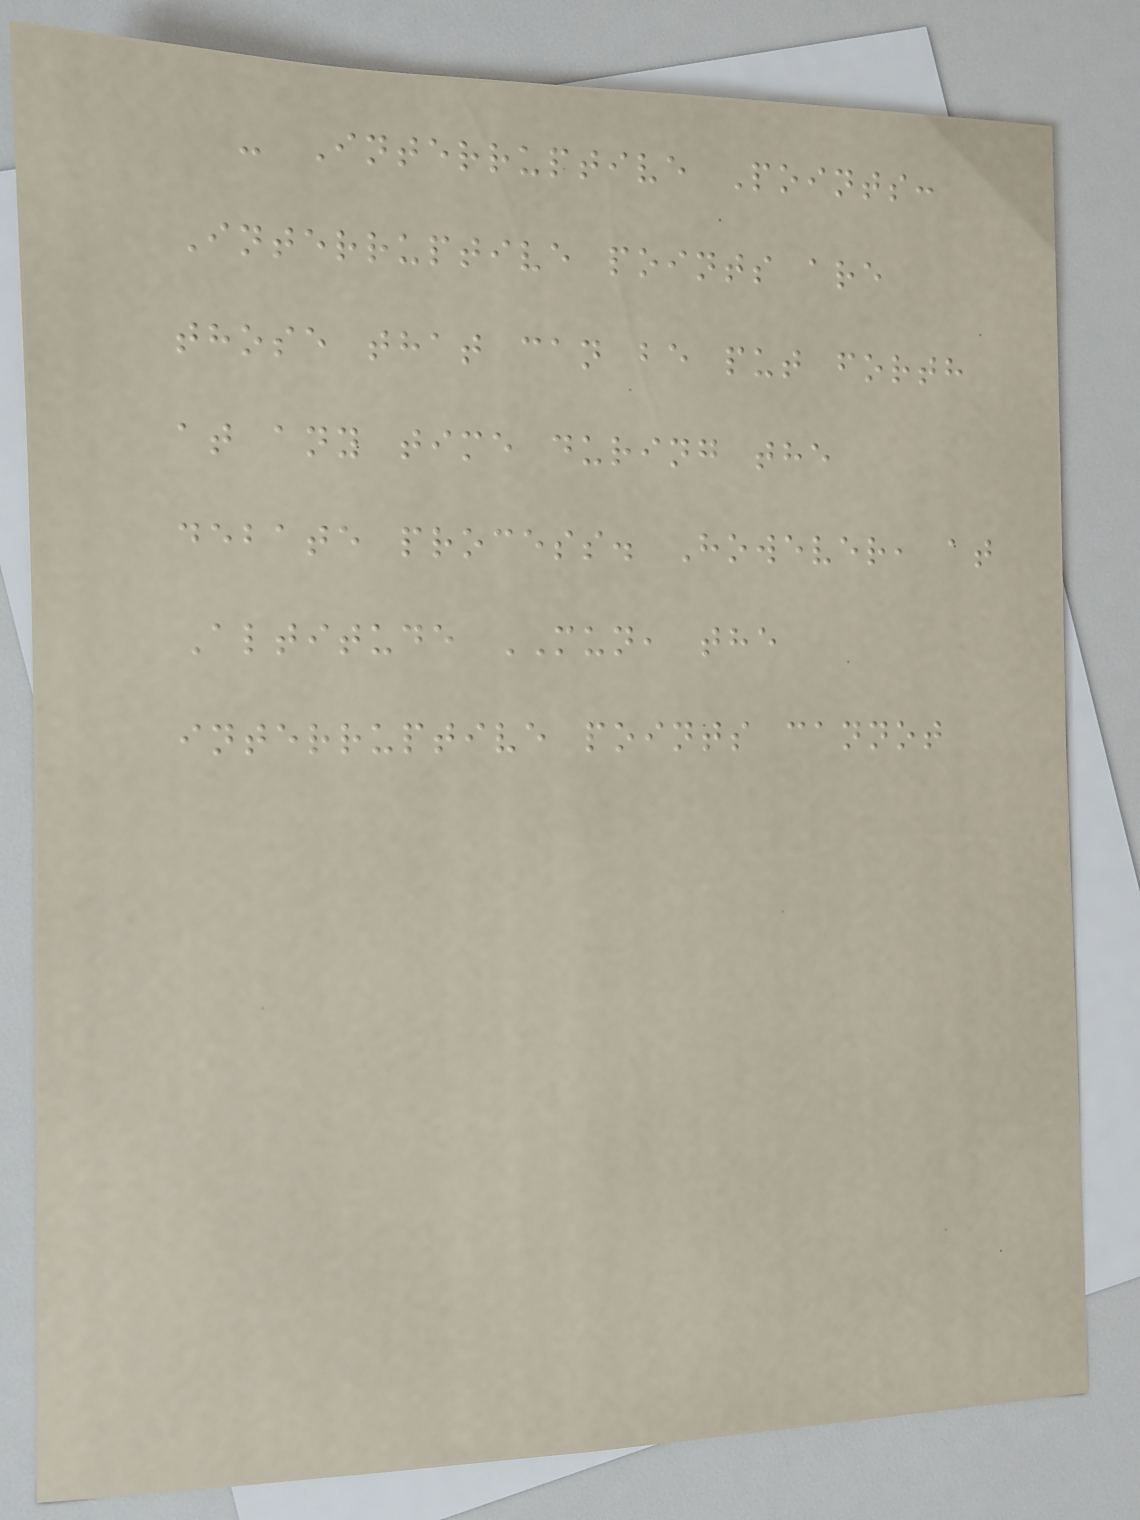- Interruptive Points:
Interruptive points are
those that can be put forth
at any time during the
debate process. However, at
Altitude MUN, the
interruptive points cannot
